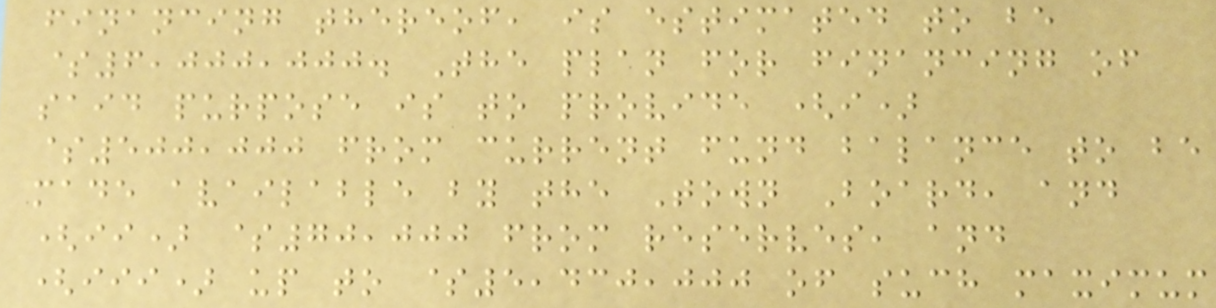financing thereof, is estimated to be
$6,000,000. The plan for financing of
said purpose is to provide (i)
$500,000 from current fund balance to be
made available by the Town Board, and
(ii) $70,000 from reserves, and
(iii) up to $5,430,000 of such maximum
